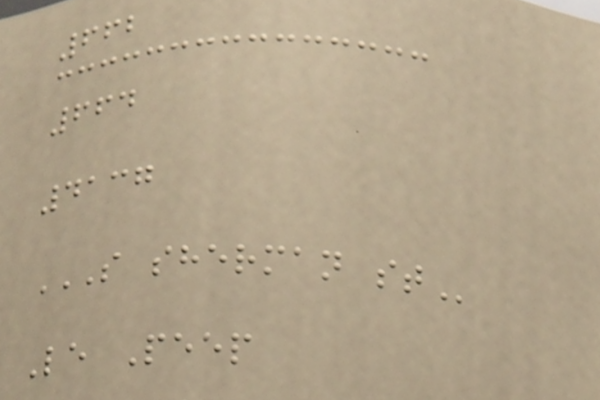662
664
4137
S SHERMAN ST
Le Peep
